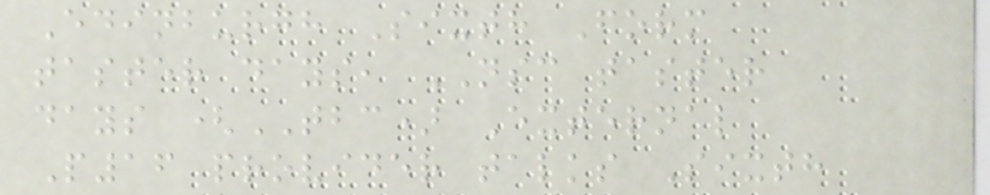Edinburgh Sixth Form
taster days, NSC taster
days (TBC) External
P16 provider talks Sixth
